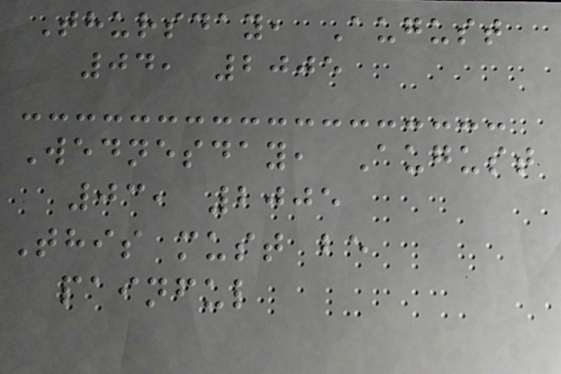Thursday, August
04, 2005
Wednesday, August
03, 2005
This must be
painful
